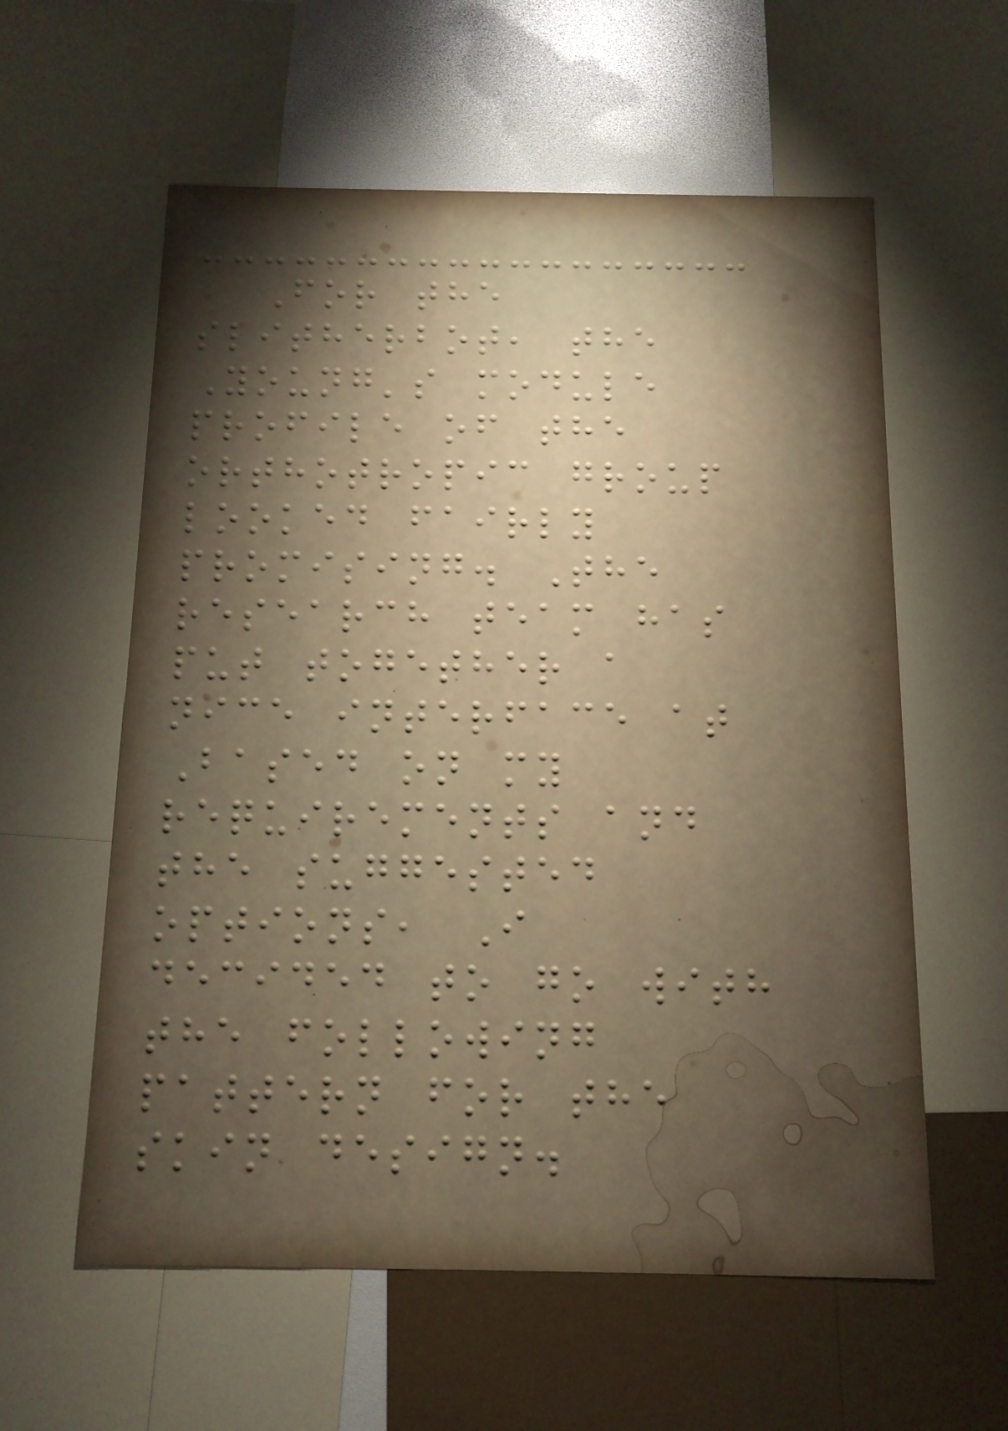For the
slitherbot, the
Young's module
profile of the
orthotropic group
looked fairly
promising. The
research team has
put together a
nice interface at
Based on my
requirements and
the suggested
options, I
decided to go with
the following
pattern for the
skin design.
